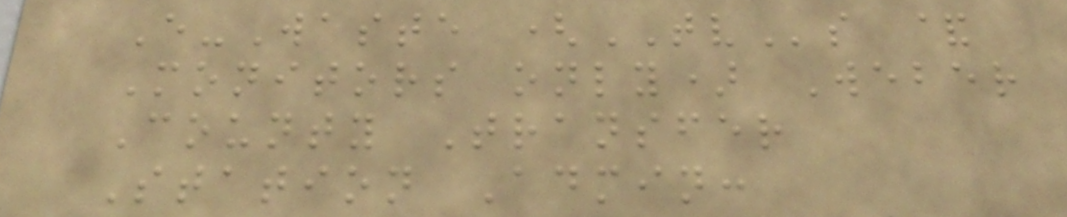E-Waste (TVs &
Monitors only) Weber
County Transfer
Station Admin:
